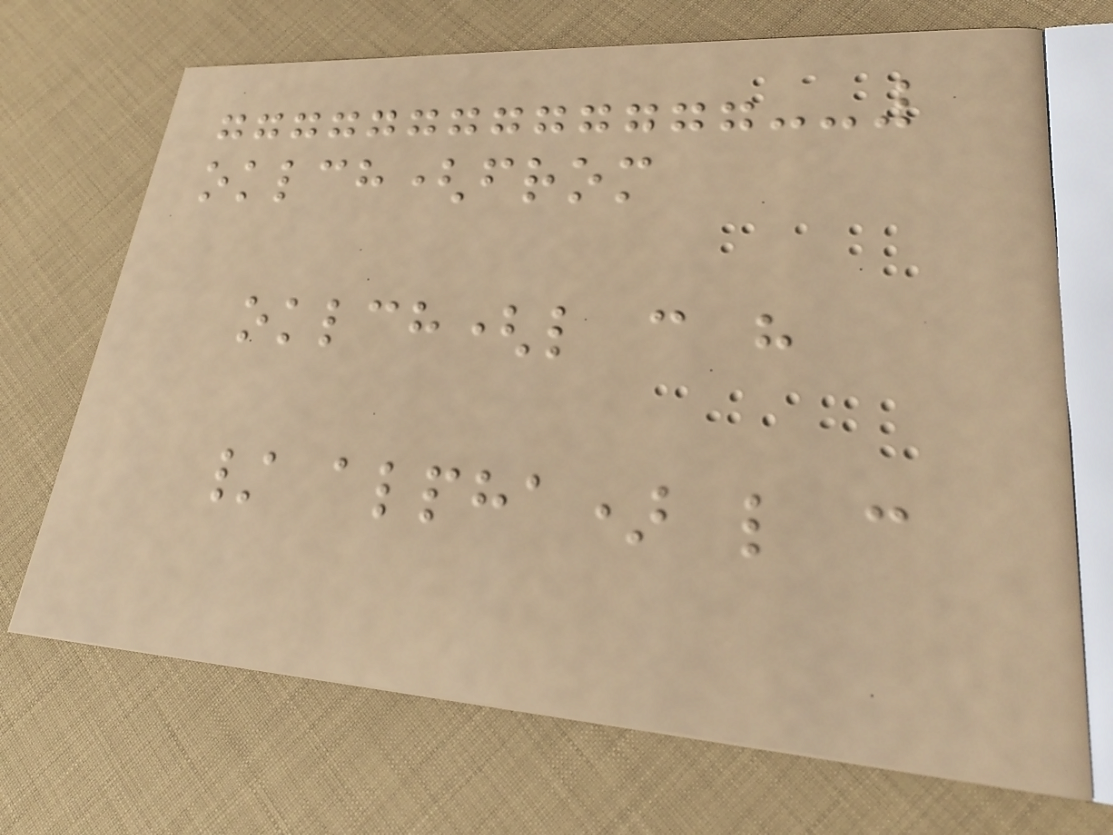oklch(from
oklch(l c h
/ alpha) l c
